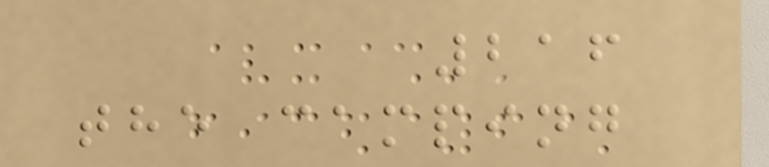216
the camping
